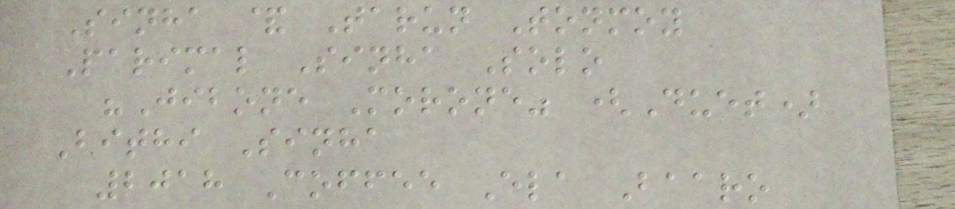Sinha & Tarun Tonmoy
Parimal Sinha Solo
"Jibone Morone" (Duet)
Bithi Sinha
2018 Coffee Ela Baaro
